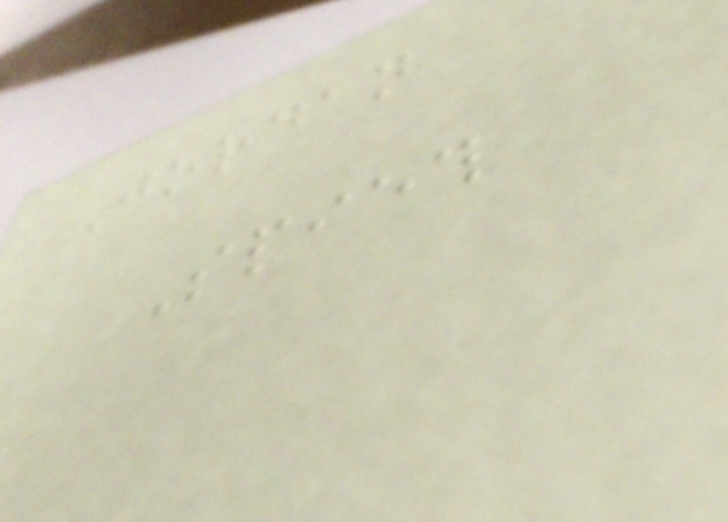Jordan
Spieth
